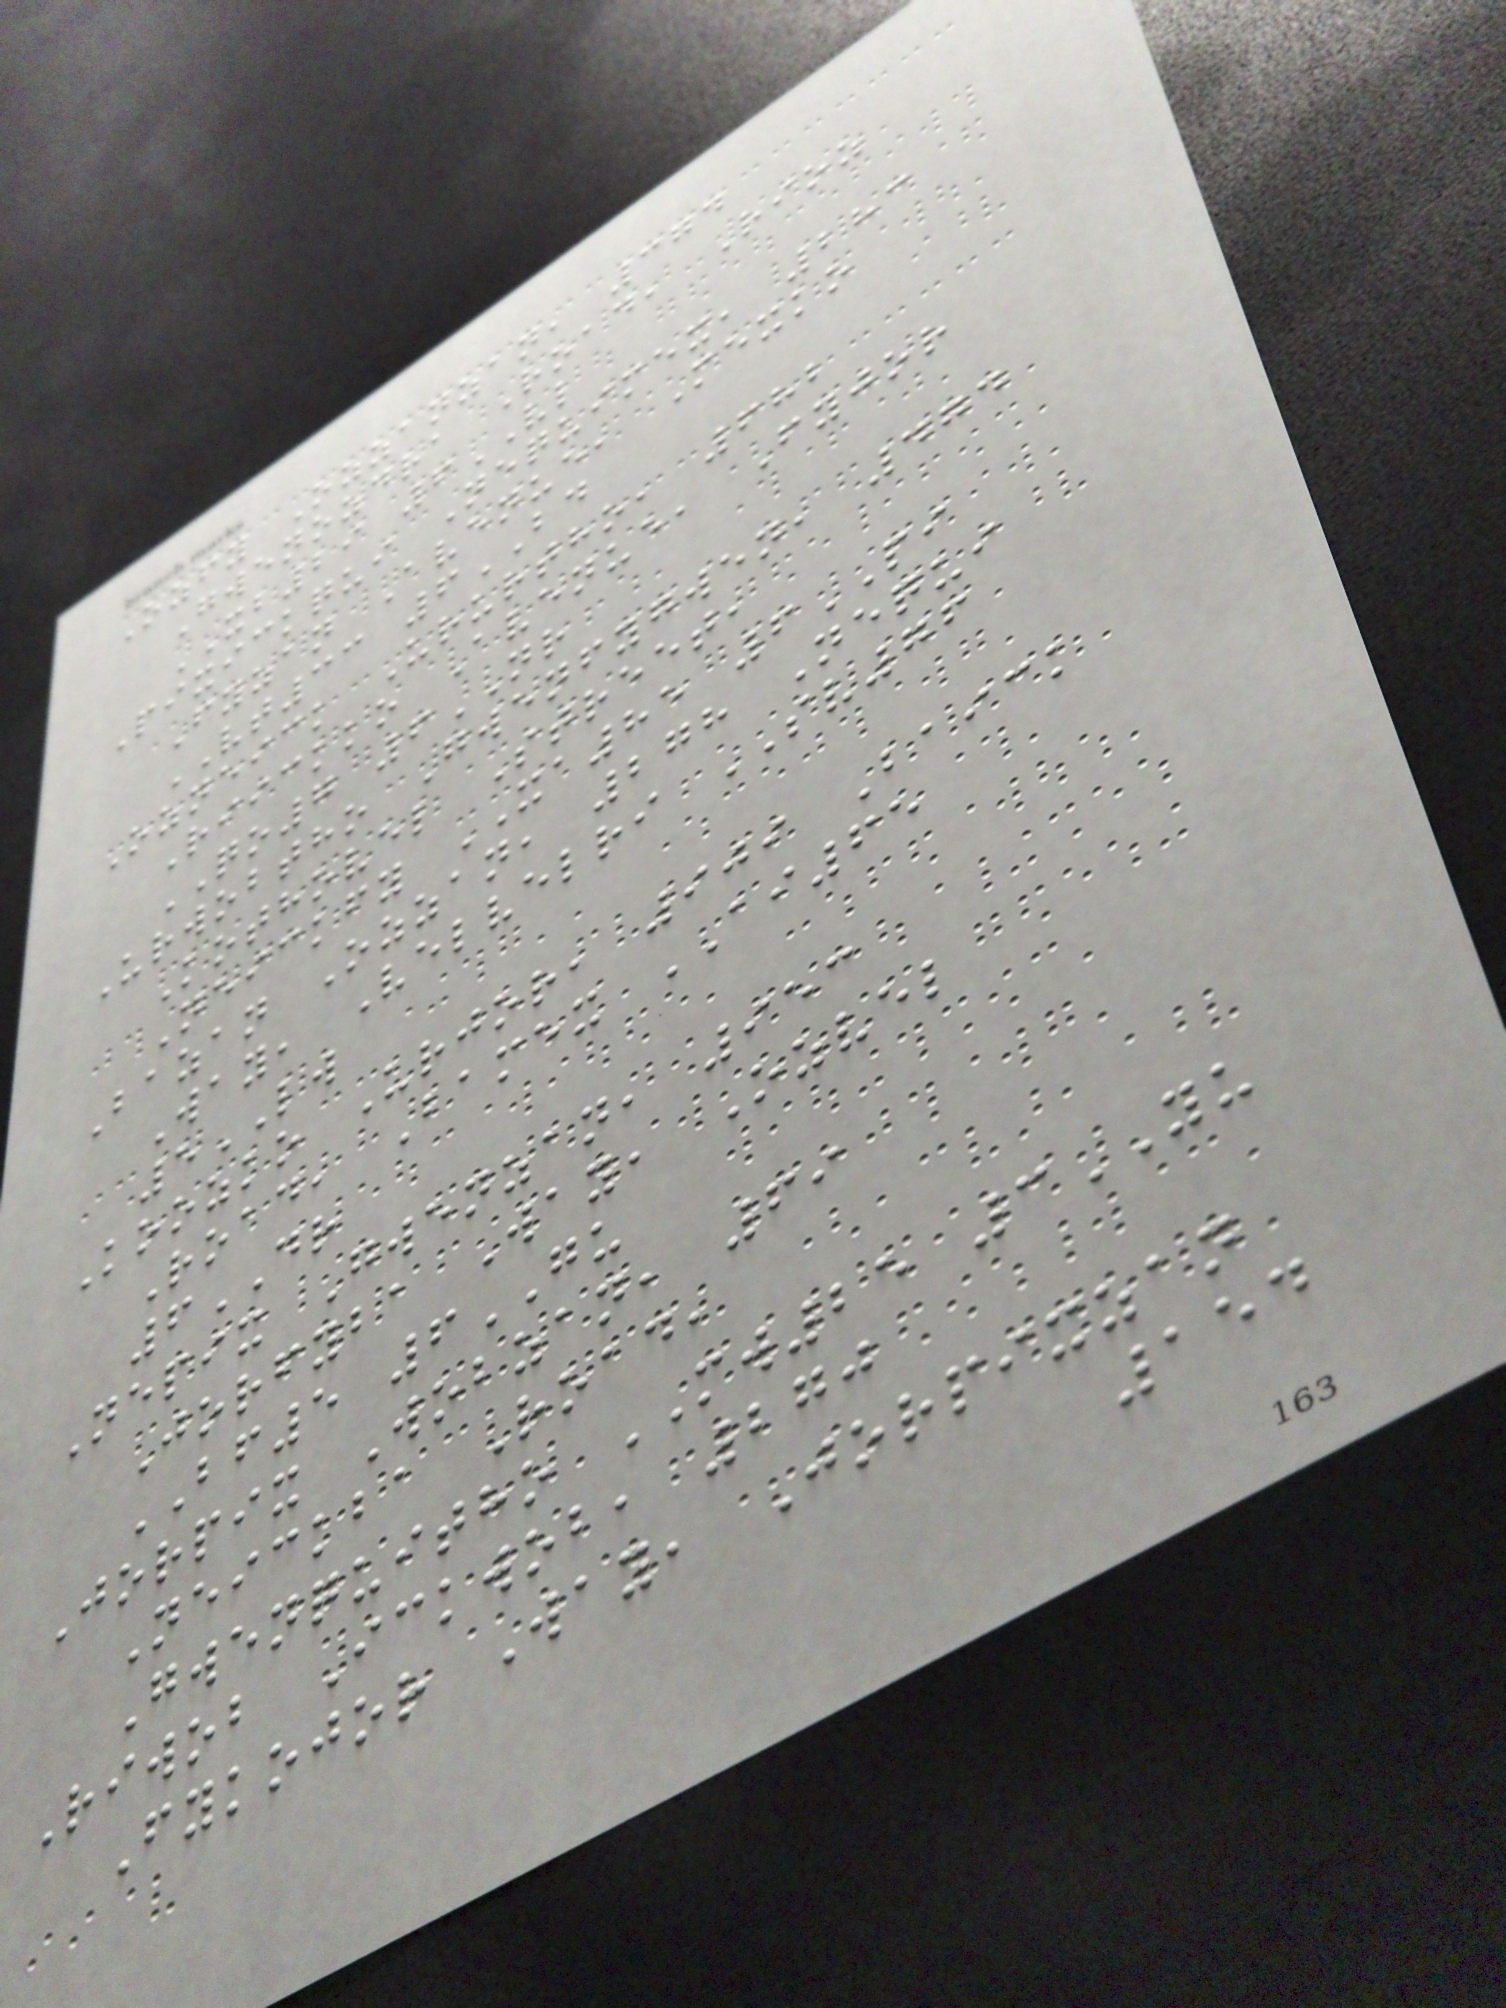Ozfy Ozzanzan, 374
Gwenozdra Road, Rioz
XB29 6VL
Pixickqui Nequimex, 283
Fyzan Avenue, Mexko
VT33 6BD
Ozneick Ururtho, 682
Riickko Avenue, Fyjor
QO7 6NR
Urwobtho Gwenfygwen, 474
Kothovel Street,
Neickfy XA85 6PI
Bazan Ozzan, 278 Nequi
Way, Velvelri SV76
5LW
Koozko Urjor, 909 Baick
Road, Bamex AI65
6DR
Nepix Gwenzan, 953
Jorfyba Way, Ozvel
BF5 6GU
Jorpix Wobzan, 69
Neickba Road,
Gwenquitho MW25 3YU
Riwob Ickwob, 270
Fykojor Way, Jorpixzan
154
